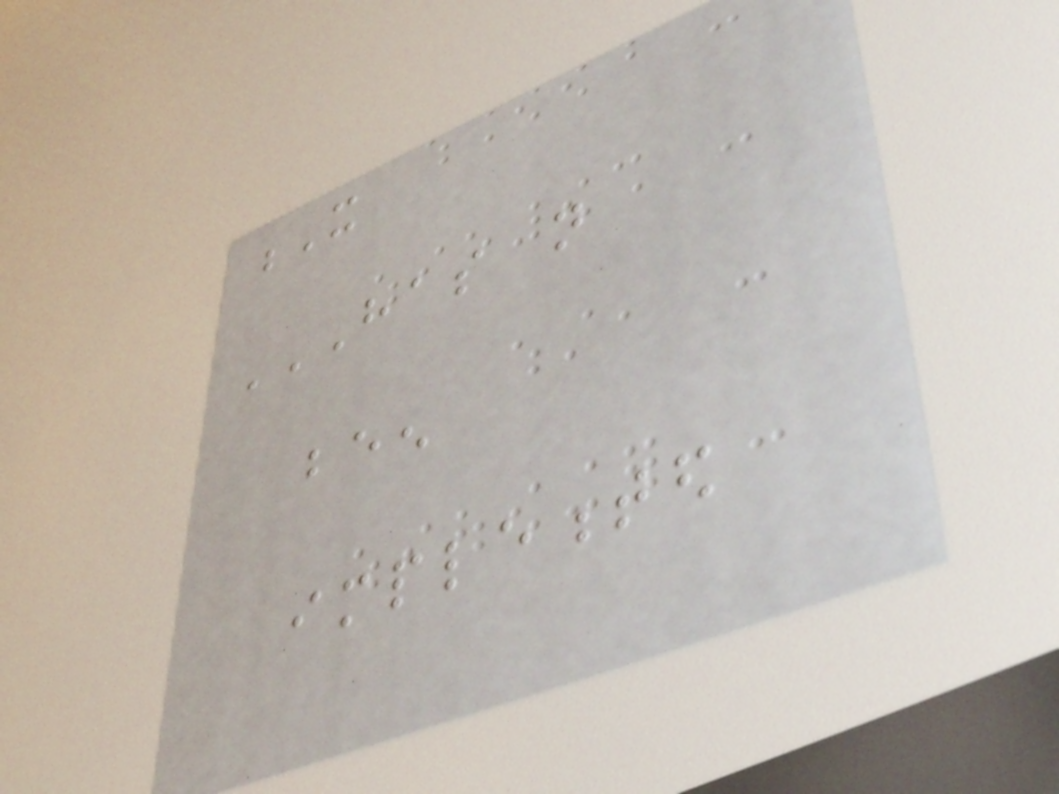X
HAS NOT
BEEN
IMPLEMENTED
